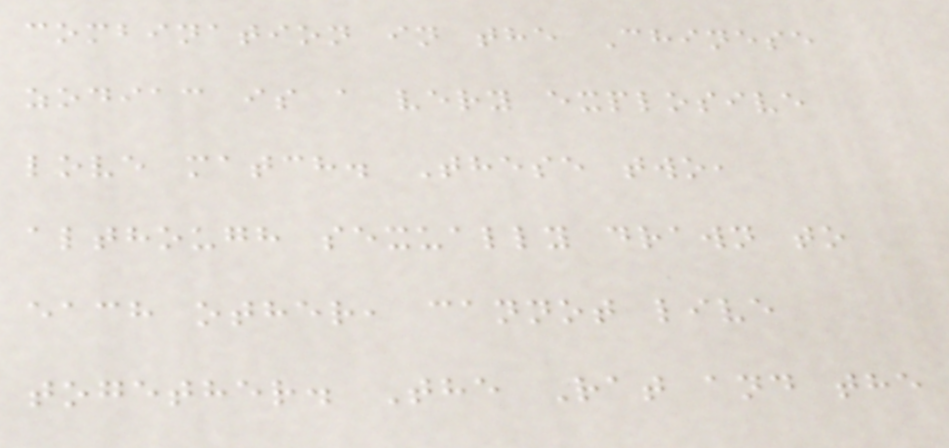combination in the Chinese
zodiac is a very explosive
love match. These two,
although sexually drawn to
each other, cannot live
together. The Rat and the
